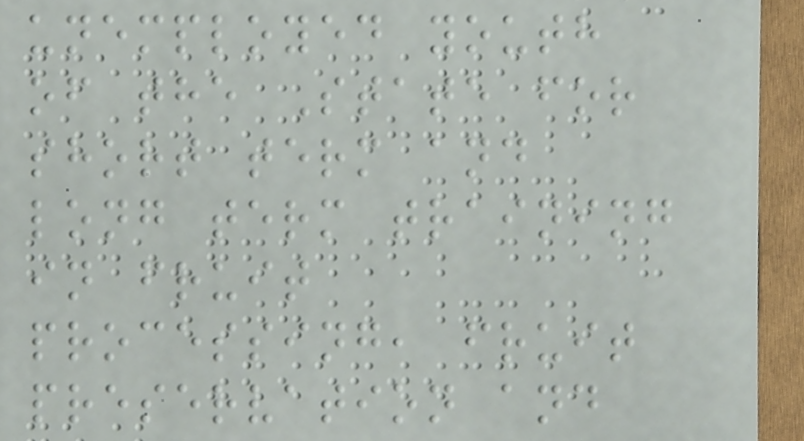unemployed youth
of the State for
short term and
long term training
in fruit
processing, fruit
preservation and
